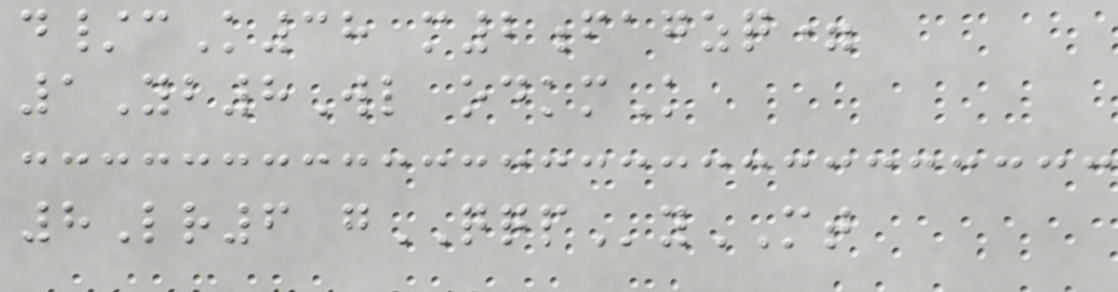d/cK38 m2fagzq=
1Yb8Wl odkmK
8Lr6 gQQPyMT
